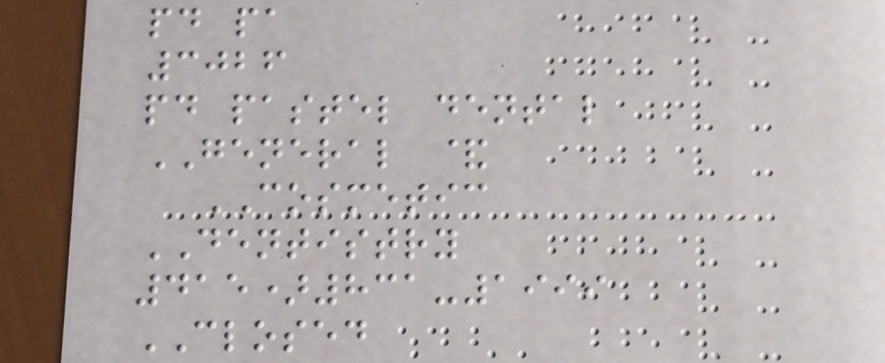pd pa
3026
pd pastel dental
GENERAL &
COSMETIC
DENTISTRY
415)831-1999
CLOSED
